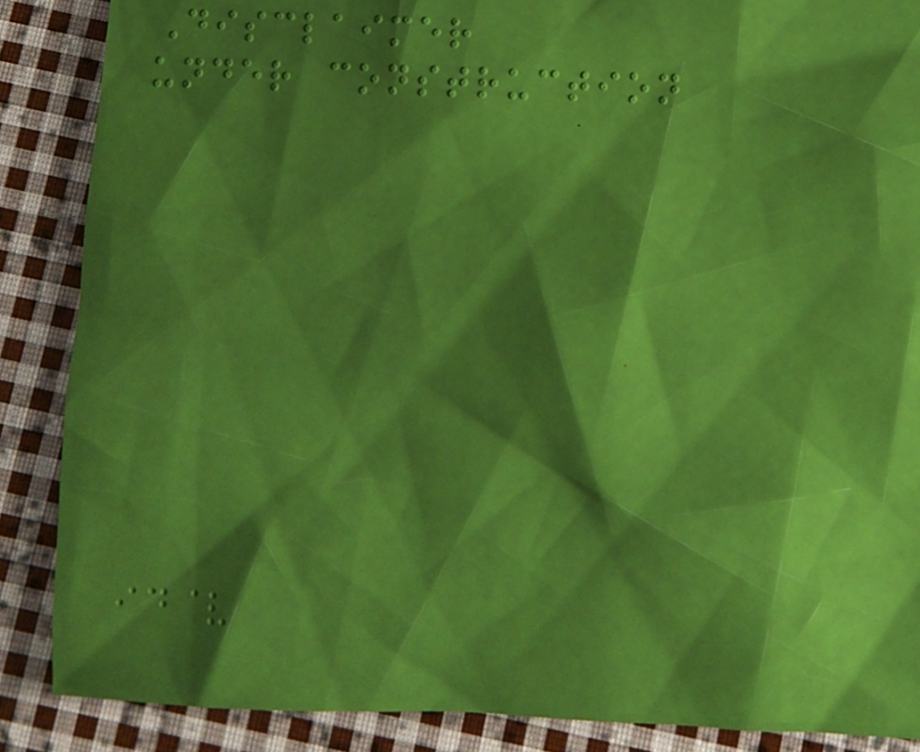Disclaimer
under construction
